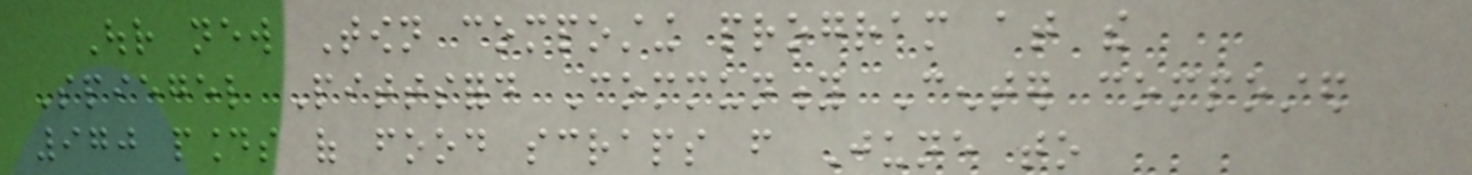Our new Town composting program at the
Spiegel Pittsford Community Center composted
970 pounds of food scraps from June to
